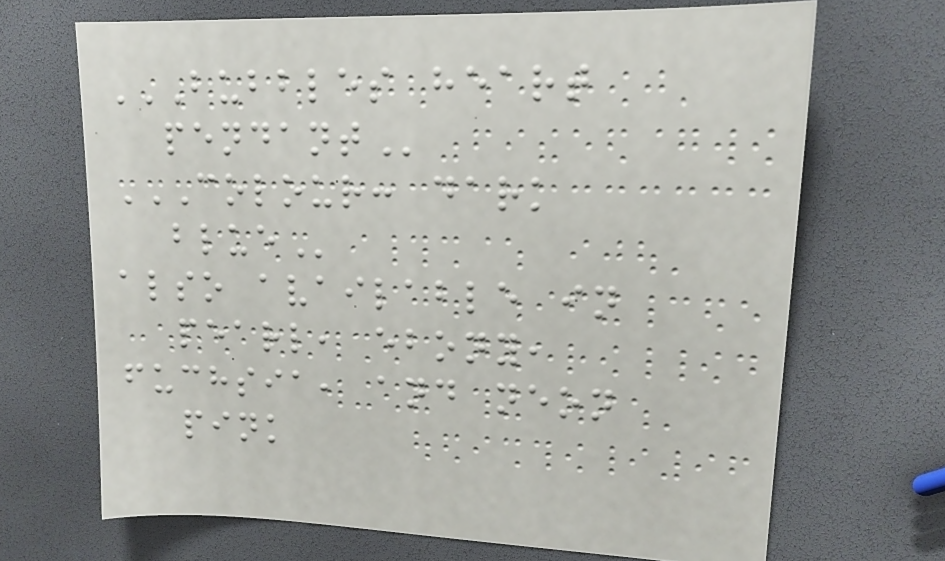BUBBLES HEART
PENDANT
COLOUR: DARK
BLUE
also available in
pearl, ebony,
fuchsia, and neon
pink
